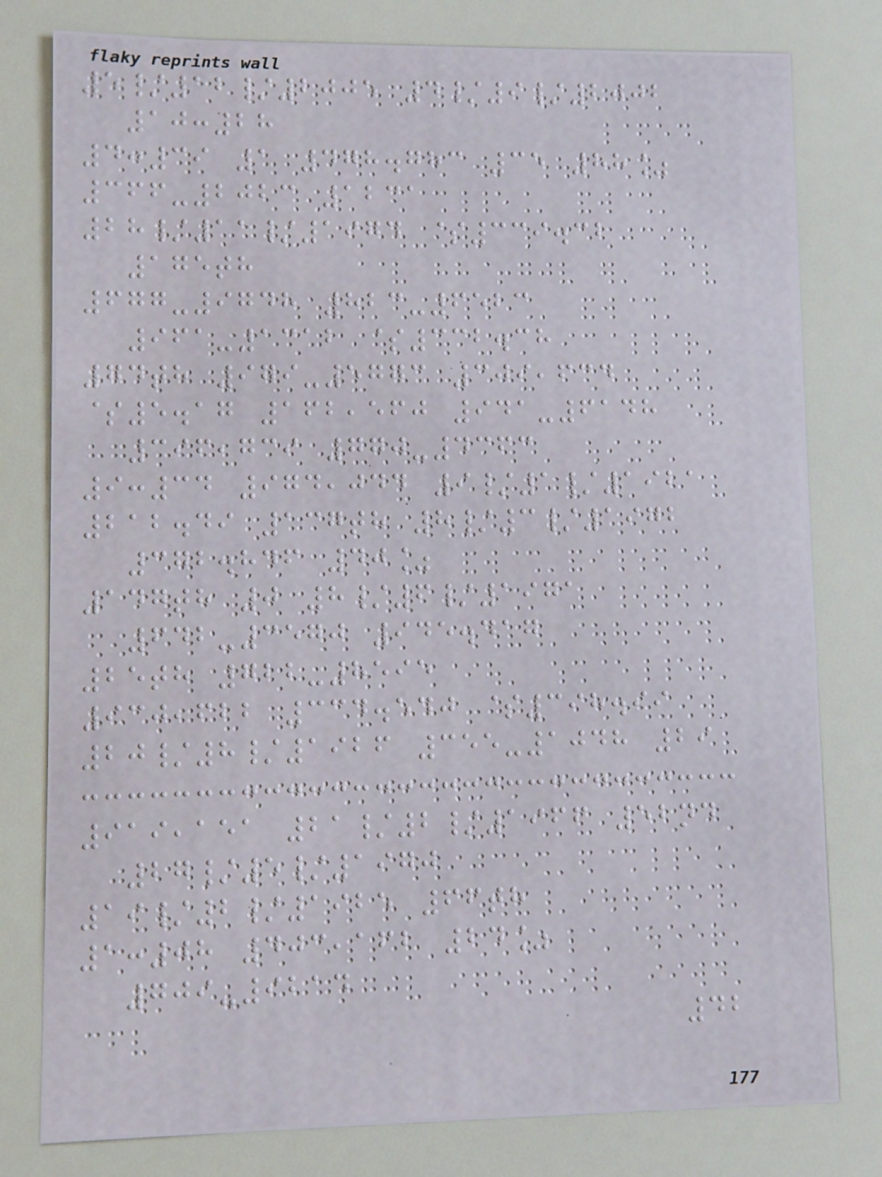5/12/2005 4/9/2002
10:28
4:39 1 478.783 35 88%
366-2023 1231
28/11/1974 $339.32
175th
677-9748 823-6523
961-1312 $332.38
74th 979-5773 309,634
$5.17 162,560 941-6148
396,739 770-4363
9:34 974,044 9/1/1921
212.49 137th 8/3/1972
372.846 40%
147th 0 8/6/1971
642-3570 945.417
25th 722-8595
930,622 334.540 $398.99
20/8/1926 355-1048 29
919,151 21/2/1966 52nd
27/5/1970
19/2/1925 66th
1:08 403,162 24%
709-9214
42
